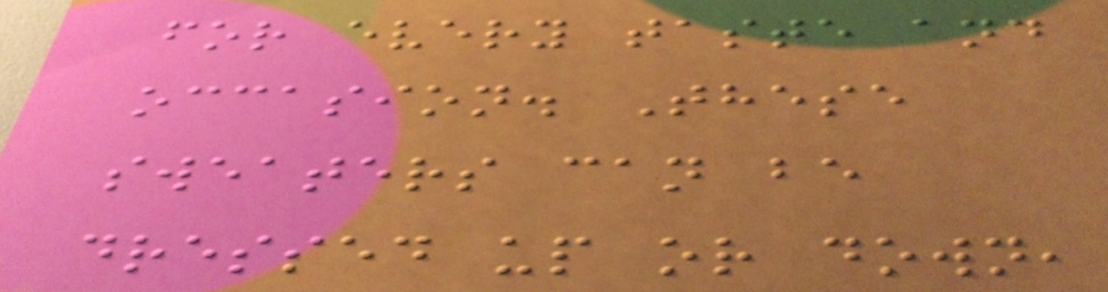for every taste and
occasion. These
sweaters can be
dressed up or down,
